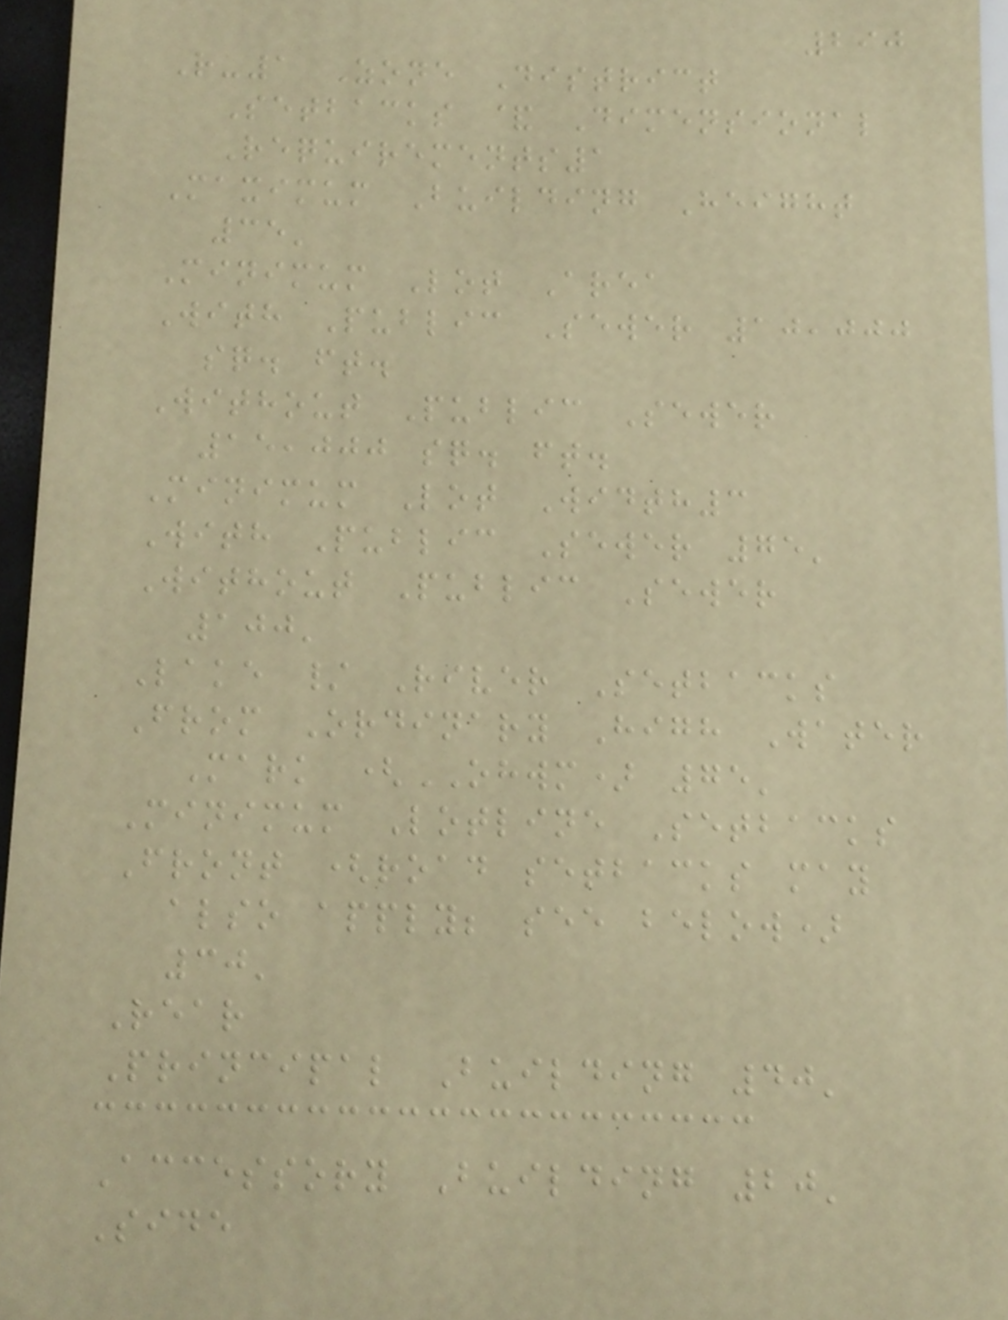290
R-1 Zone District
Setbacks & Dimensional
Requirements1
Maximum Building Height
35'
Minimum Lot Area
With Public Sewer 10,000
sq. ft.
Without Public Sewer
15,000 sq. ft.
Minimum Lot Width3
With Public Sewer 75'
Without Public Sewer
100'
Lake / River Setbacks
From Ordinary High Water
Mark (OHWM) 75'
Minimum Lotline Setbacks
Front (road setbacks may
also apply; see below)
30'
Rear
Principal Building 40'
Accessory Building 20'
Side
